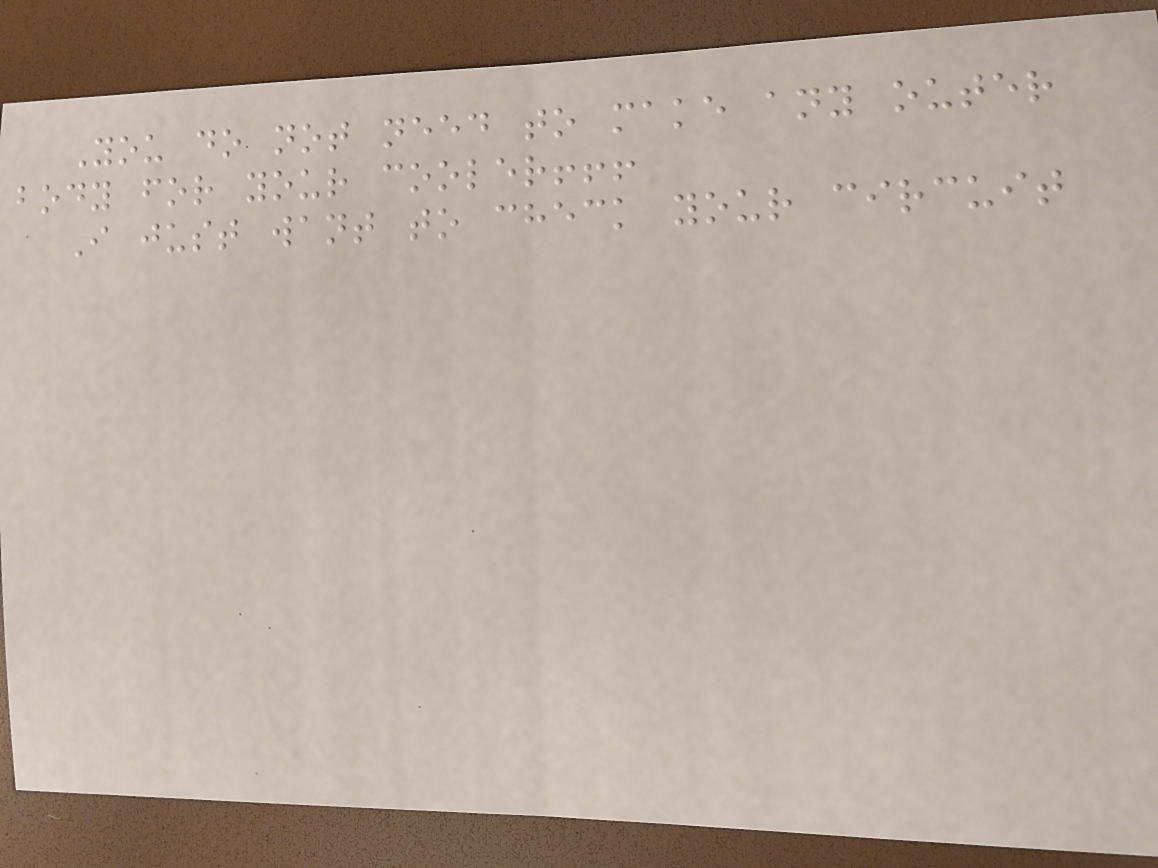You do not need to make any outer
body for your cooler!!!
I just want to check your circuit
